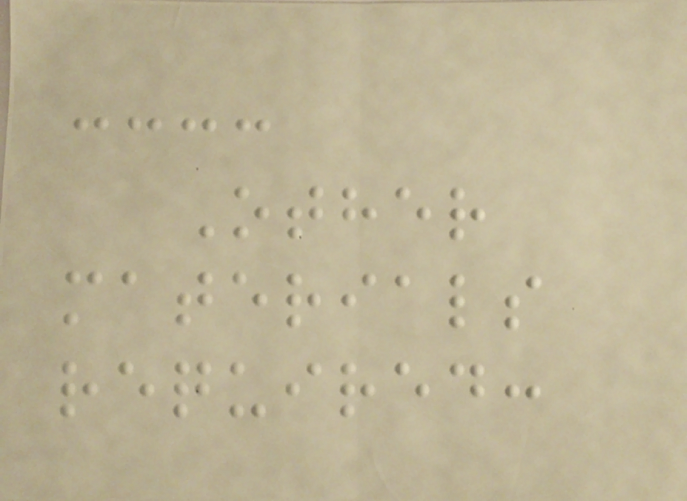Other
materials
required:
